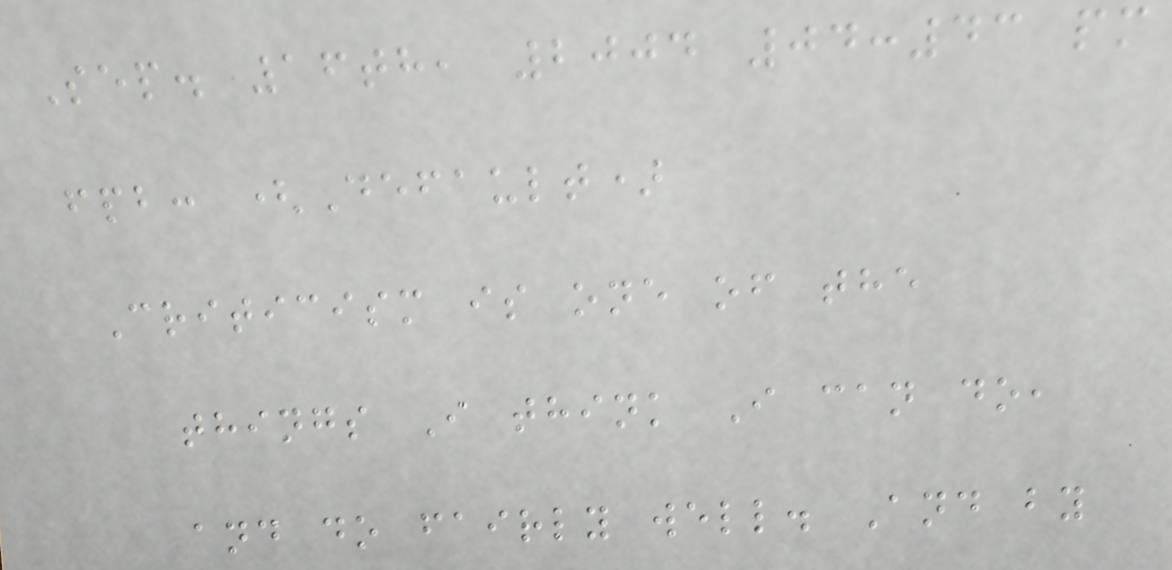Sep. 16th, 2004 04:43 pm
fpb: (Default)
Criticism is one of the
things I think I can do,
and do fairly well. And by
